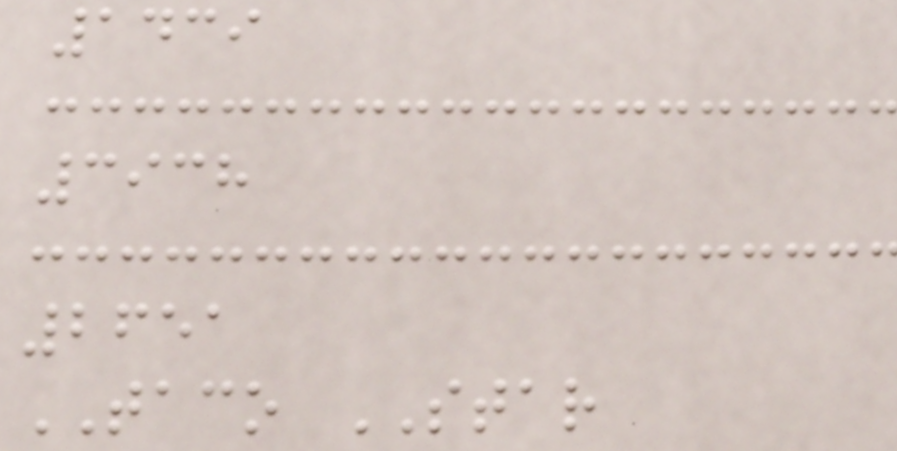1439
3938
2651
TACO STAR
